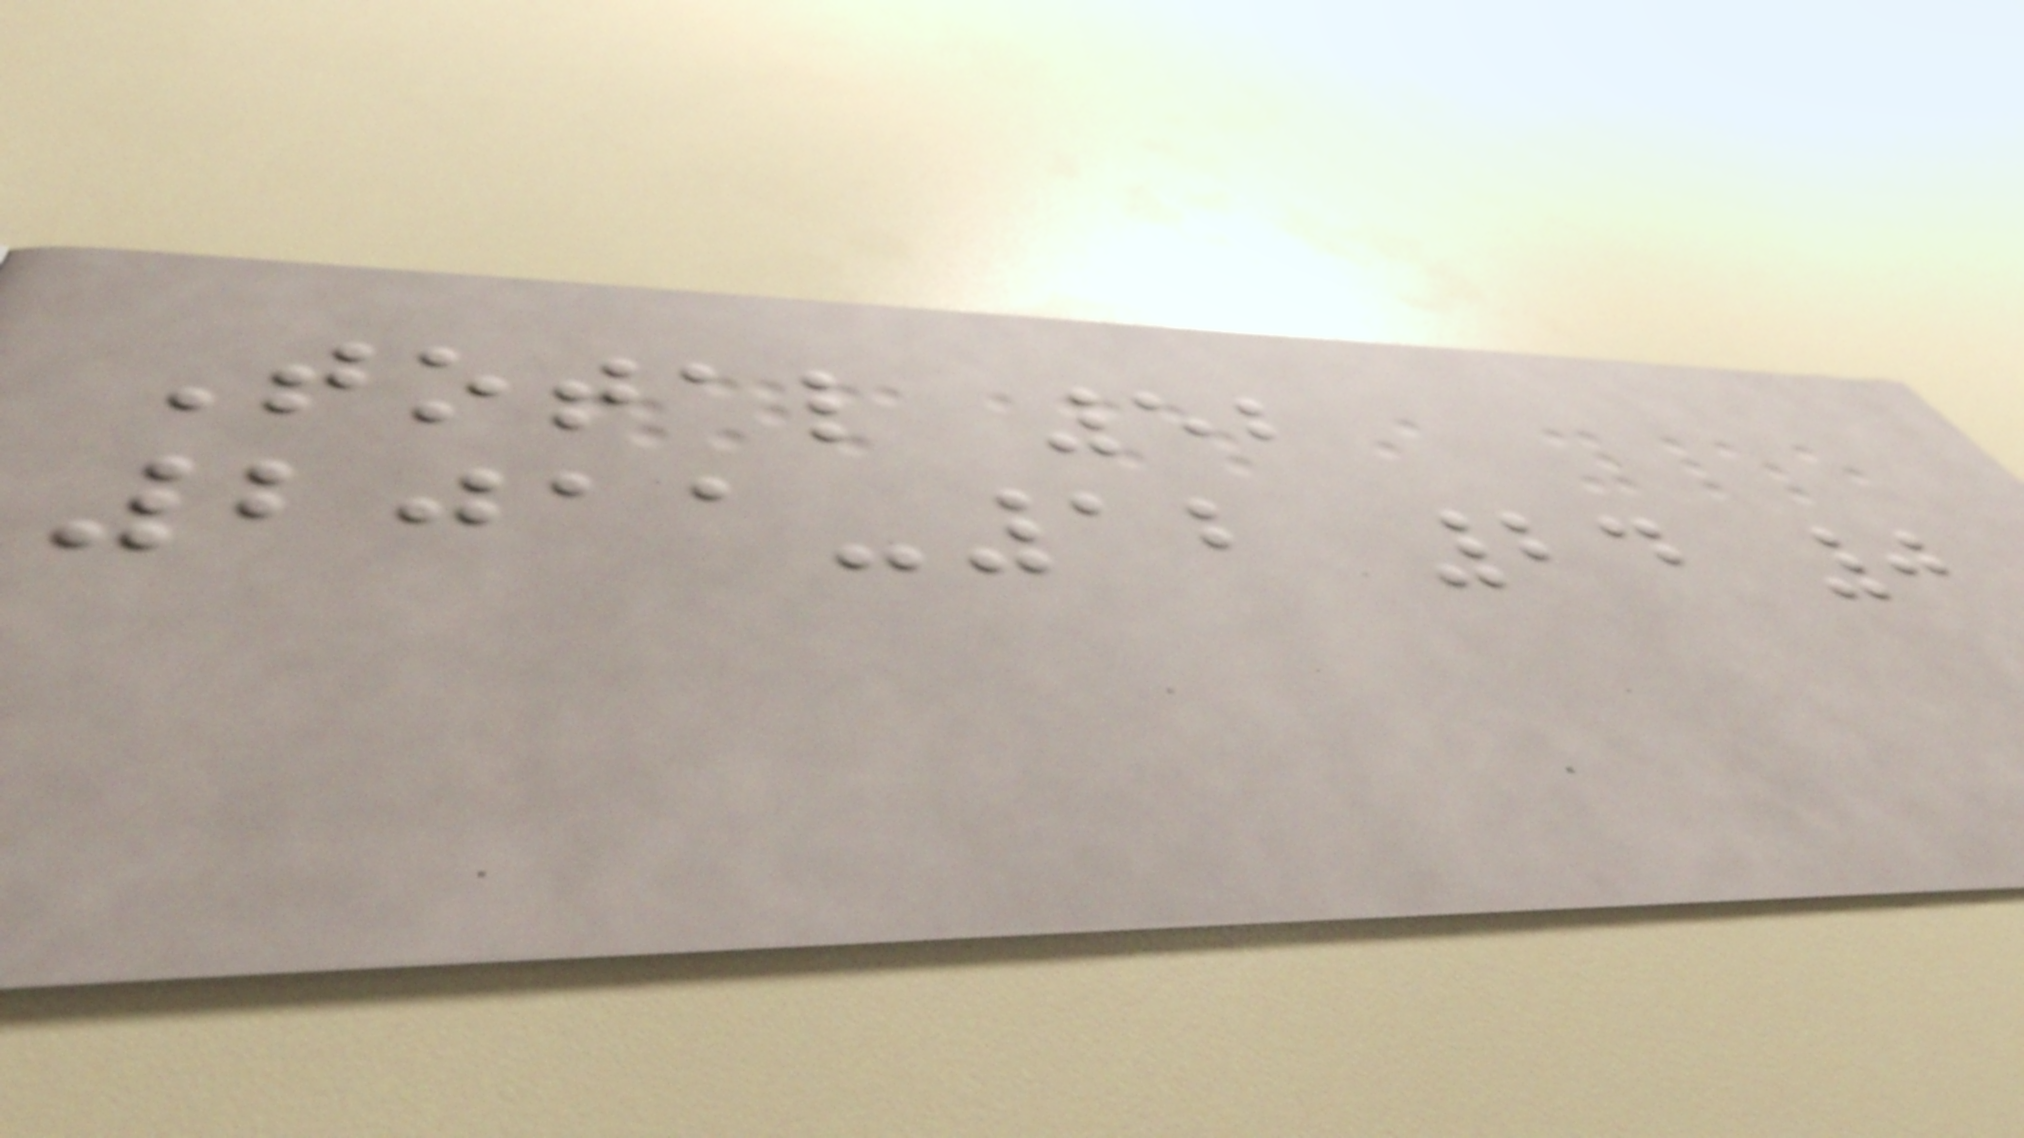Total 52
2011-12 24 0
